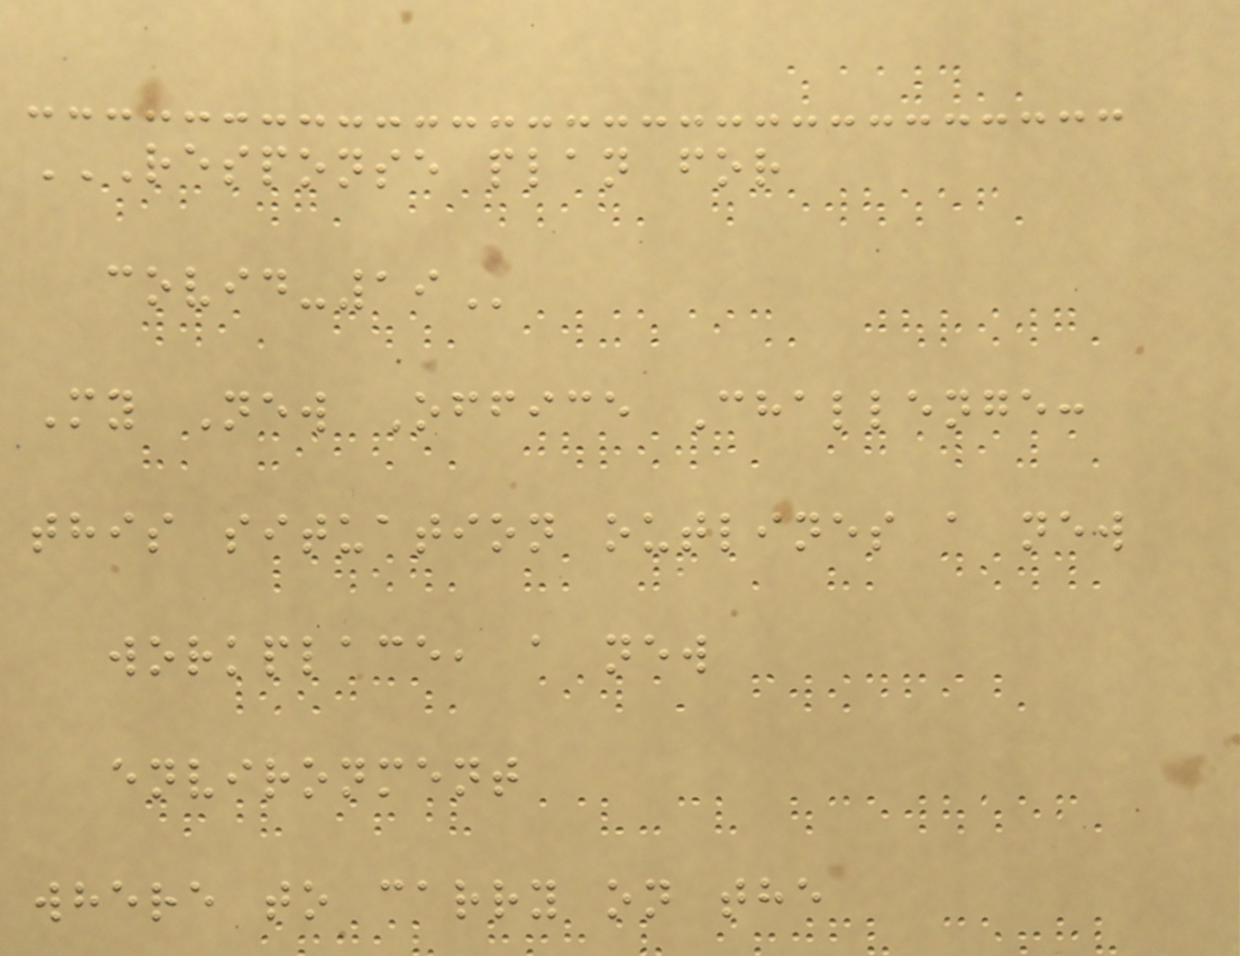RESPONSE PLAN FOR
COVID-19
My New Office Challenge:
this situation outlines a new
workplace, a new
environment
where to carry on the
